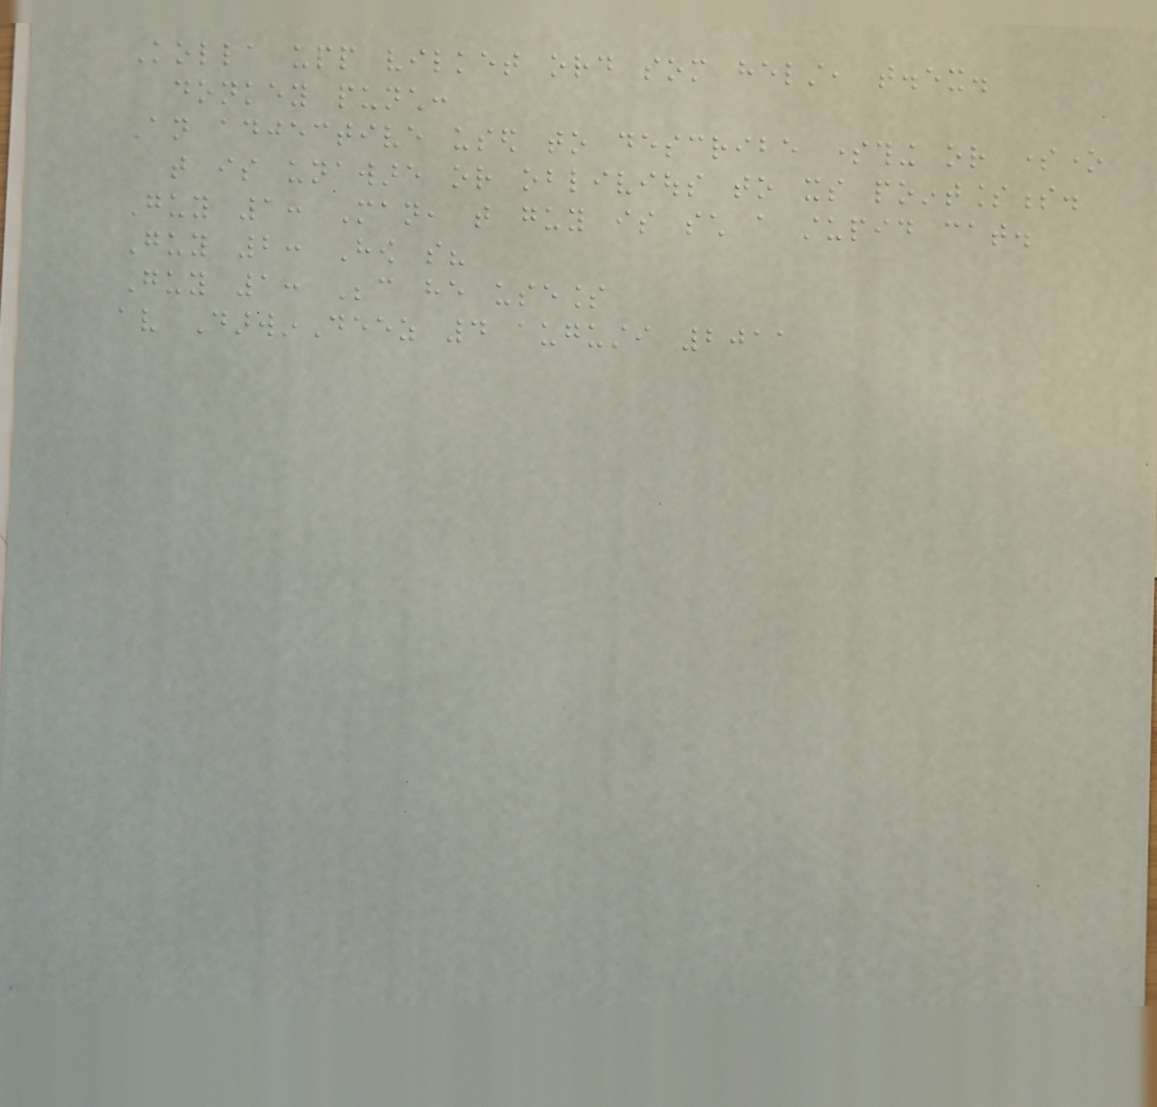Kolla upp vilket ord som helst, t.ex.
donkey punch:
An adjective used to describe something or someone
that is unaware or oblivious to its pointlessness.
Guy 1: Man, that guy is such a stupid cat.
Guy 2: How so?
Guy 1: Because he useless
av DarwinDeez 4 augusti 2011
